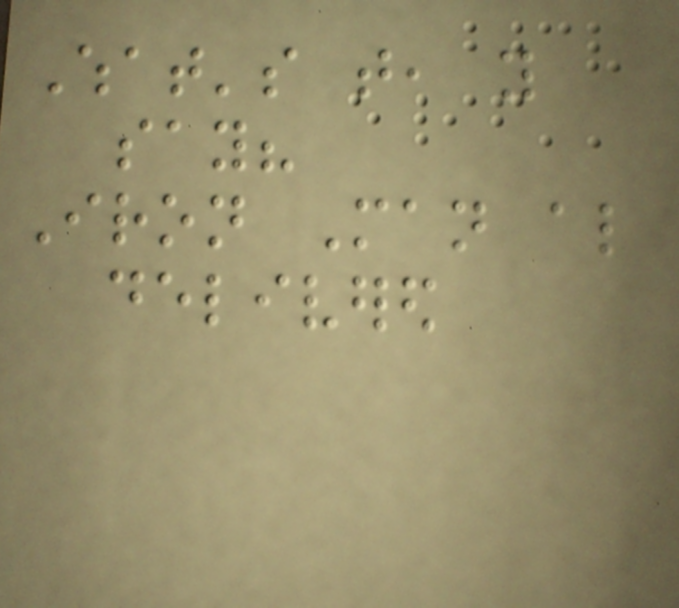What's that, you
say?
Iron Man also
delivered
